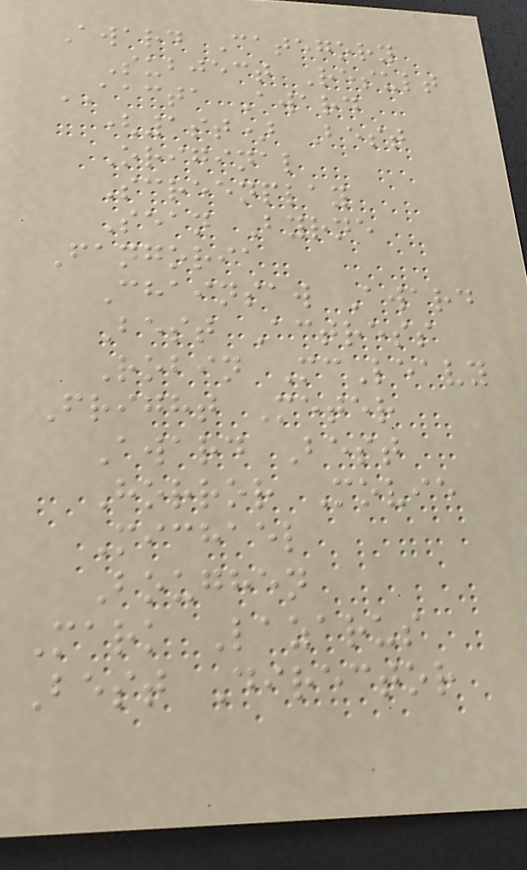Award Category
Subject Result
AACTA Award
(1st) Best
Original
Screenplay
Sean Byrne
Fangoria
Chainsaw Award
Best Actress
Robin McLeavy
Fright Meter
Award Best
Horror Movie
Michael
Boughen
Mark Lazarus
Best Director
